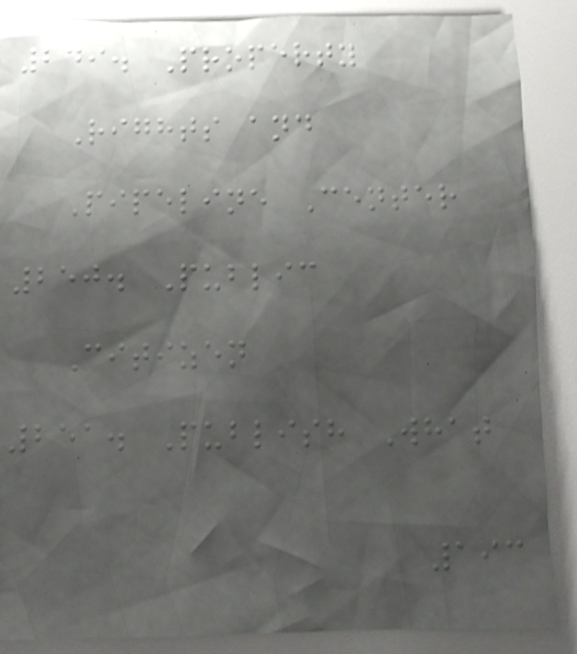249. Property
Rights and
Pipeline Center
250. Public
Citizen
251. Publish What
193
